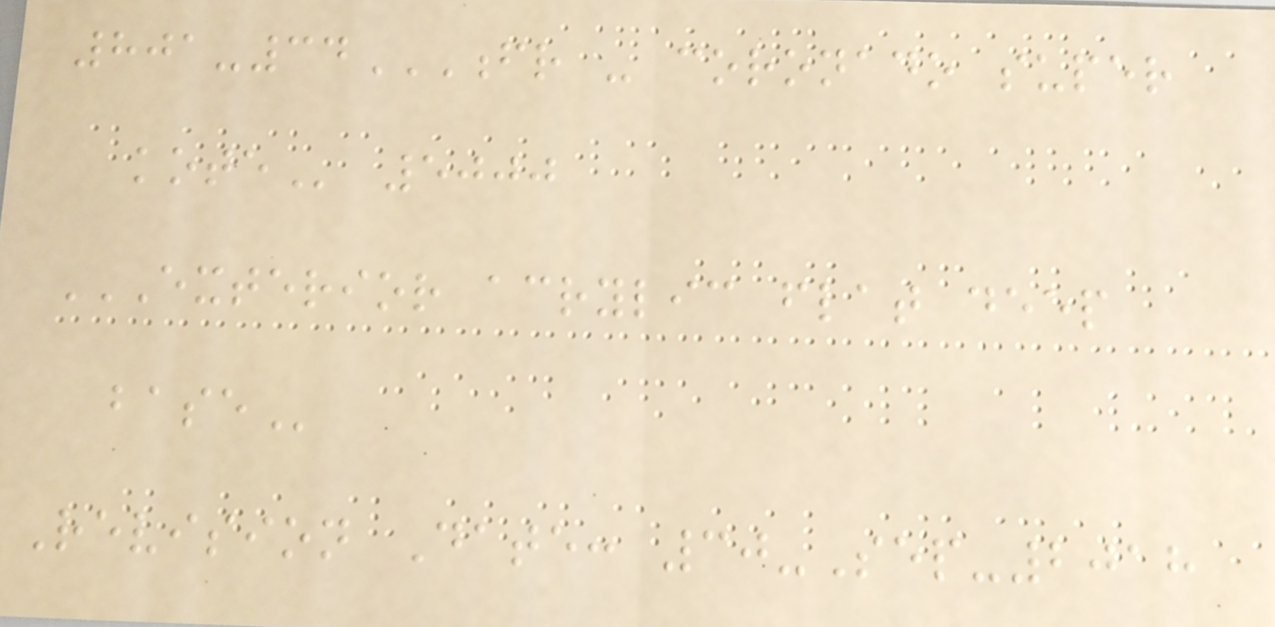801-34FR - CORONADO SUPER
KOTE 5000
EXTERIOR ACRYLIC FLAT DEEP
BASE
Revision Date: 30-Sep-2018
